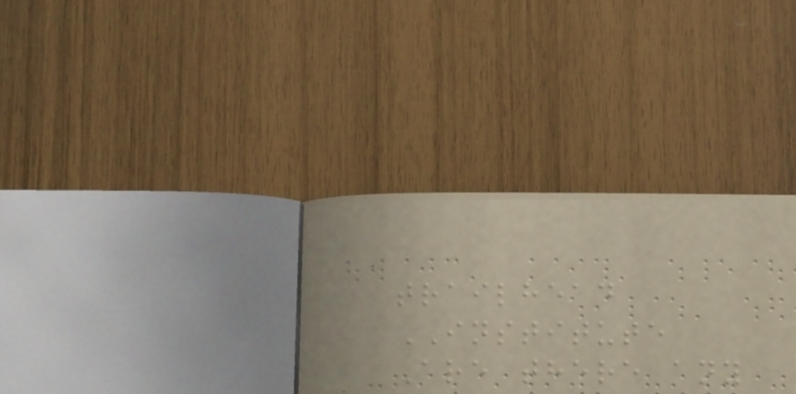trailhead
INSTITUTE
Are there any
